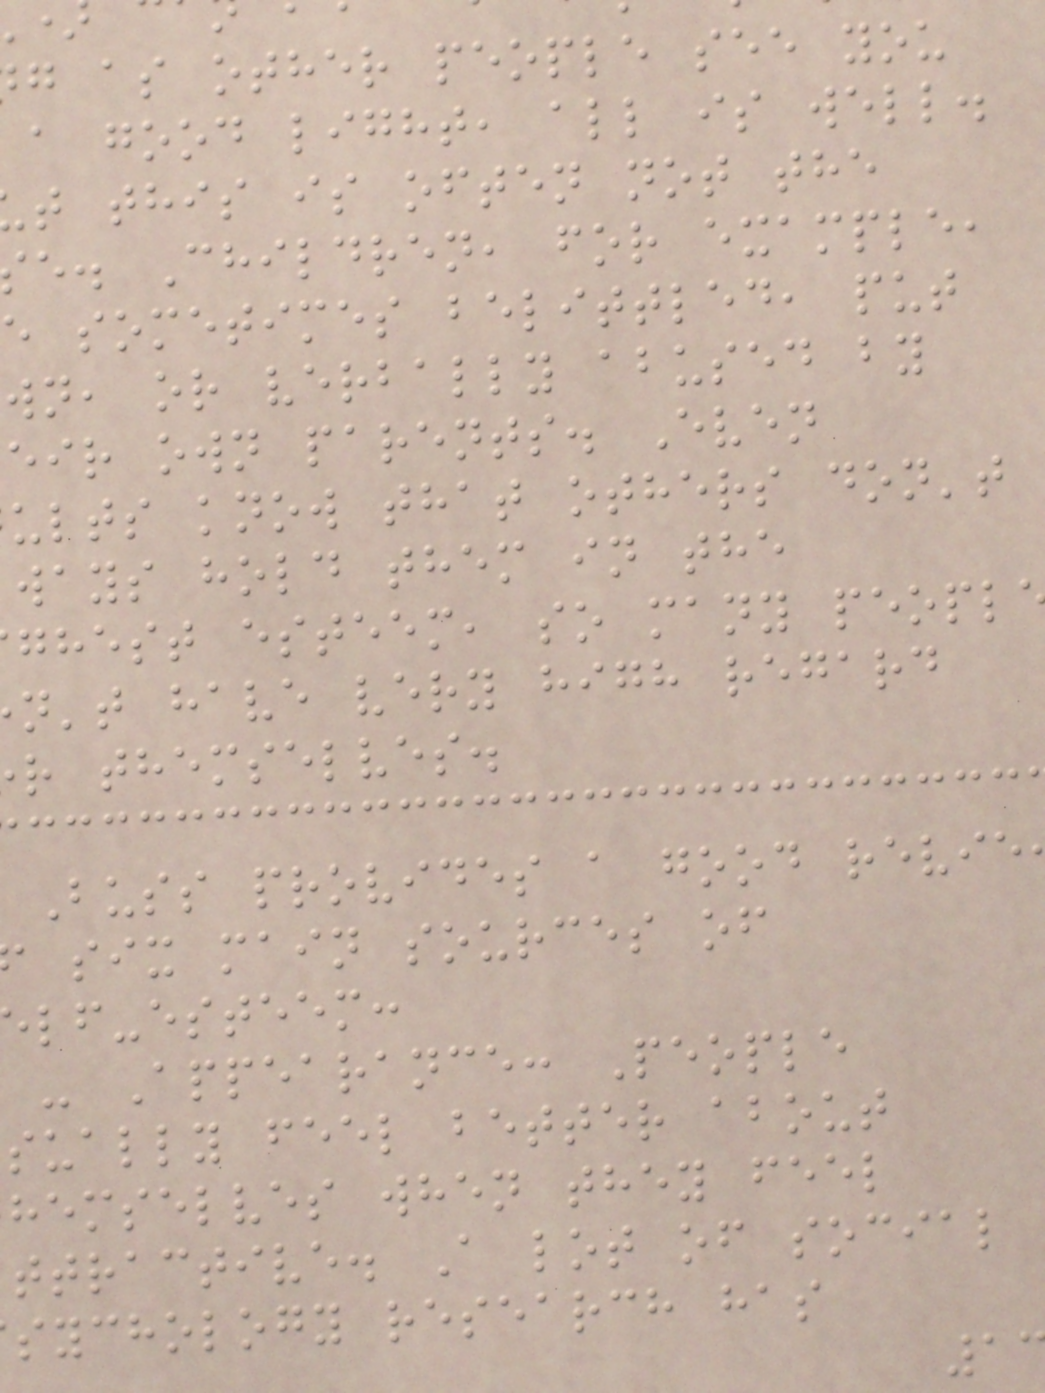g as other people see you
a good light, all is well.
t this is often not the
e. Children, for example,
e sometimes belittled, put
wn, or verbally abused by
eir own parents. Even
ults know that others don't
ways hold them in the
ghest esteem, so many peopl
n't have very high regard
r themselves.
Buss provides a good revie
six main sources of
lf-esteem:
- Appearance: People
sually feel better about
hemselves when they feel
ttractive. A lot of social
sychology research has
